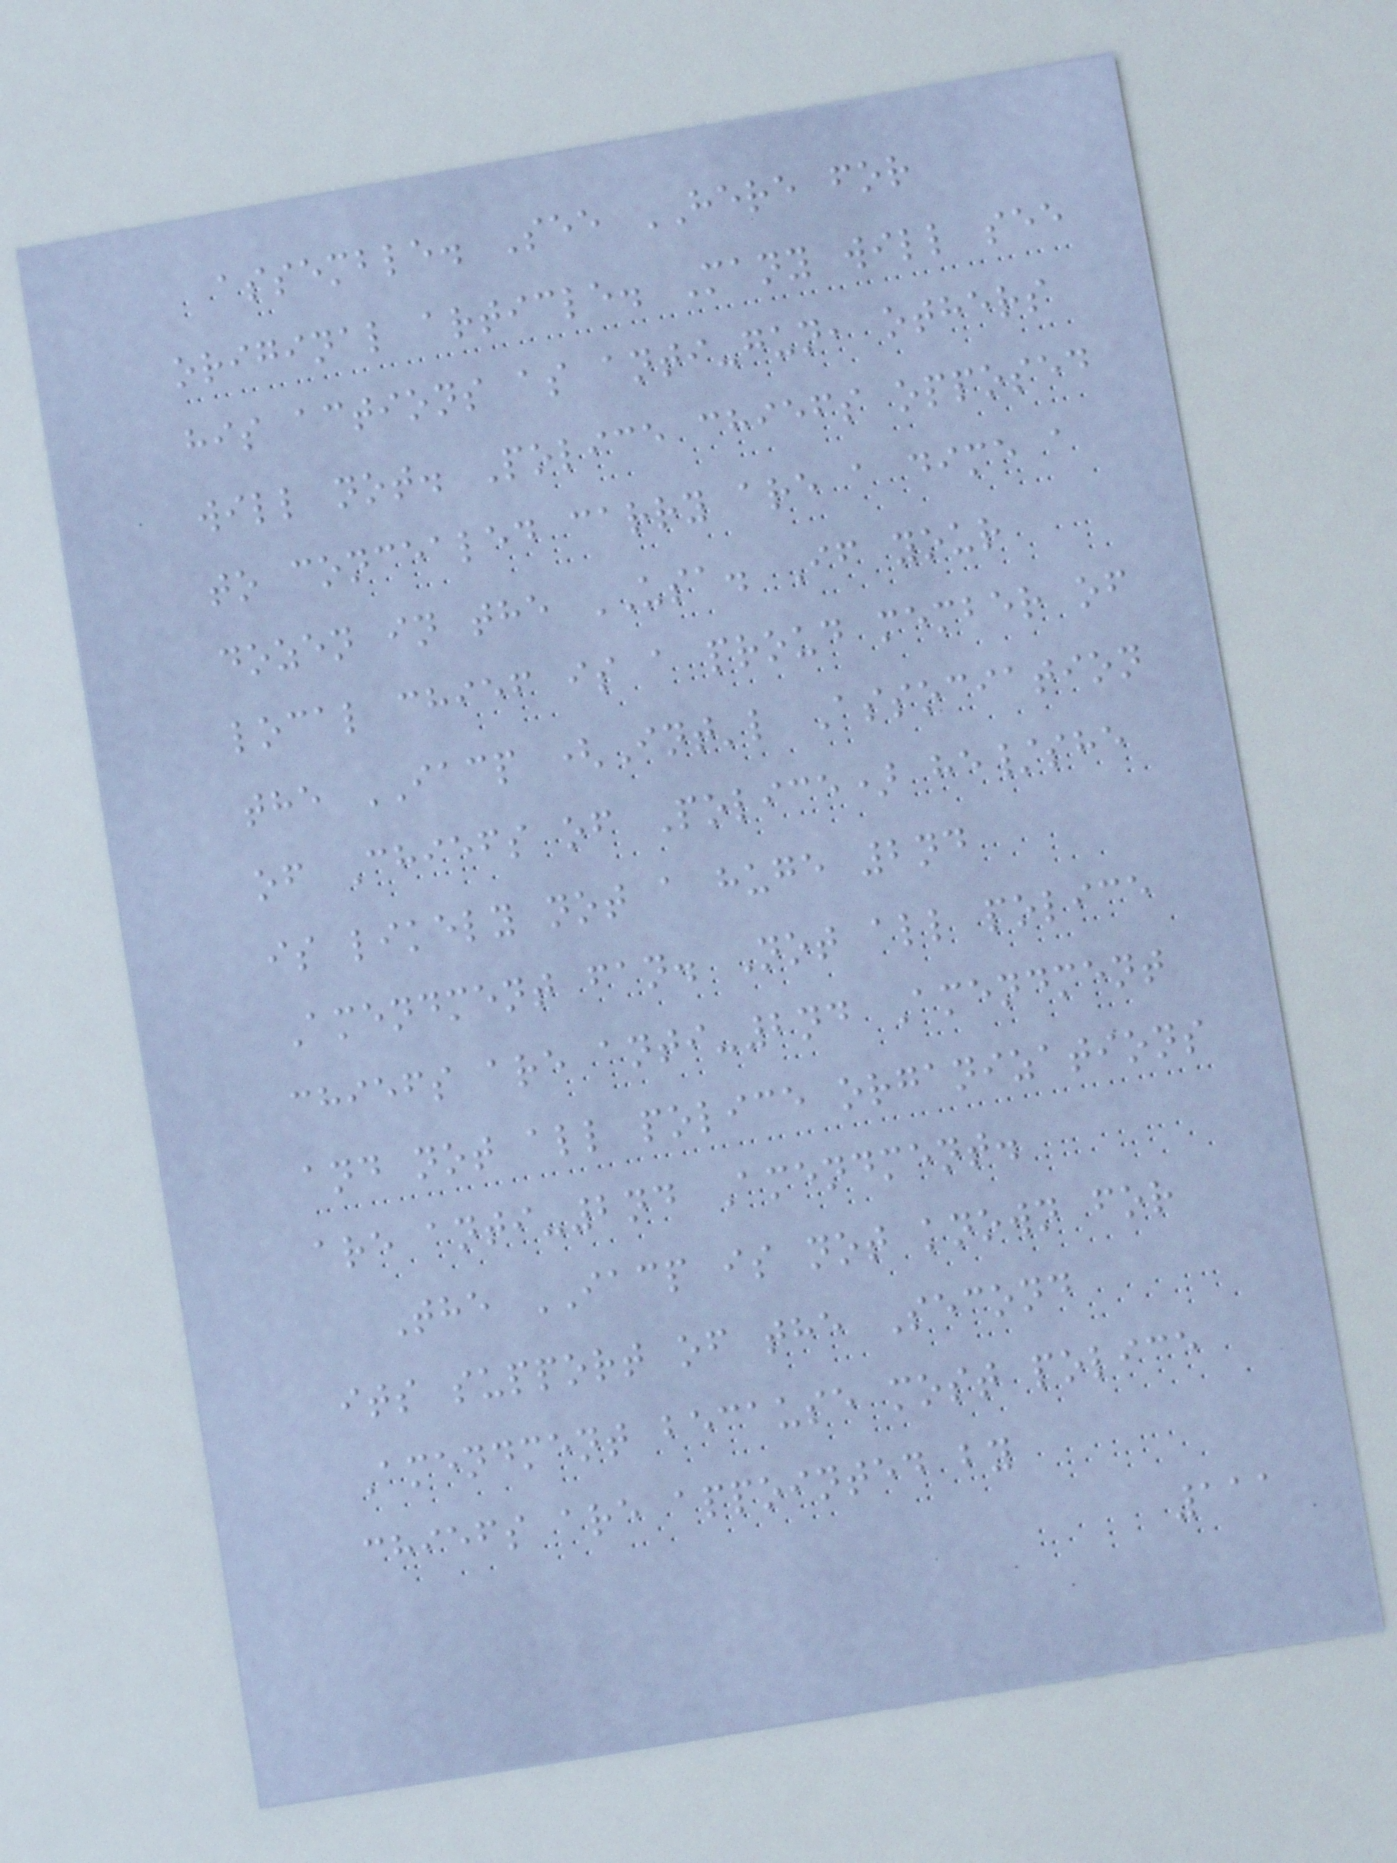assemble. See HERE for
original article. Many will see
his actions as anti-gun, others
will not. Police chiefs opposed
to concealed carry are a dime a
dozen in the USA. If your
local chief is a proud member of
the IACP (Int'l Association
of Chiefs of Police) he/she
is likely not a huge 2nd
Amendment fan. Not all police
chiefs are anti-2nd Amendment
and not all police organizations
are anti-2nd Amendment.
The IACP is not known for
its support of the Second
Amendment because most police
chiefs are appointed by
111
